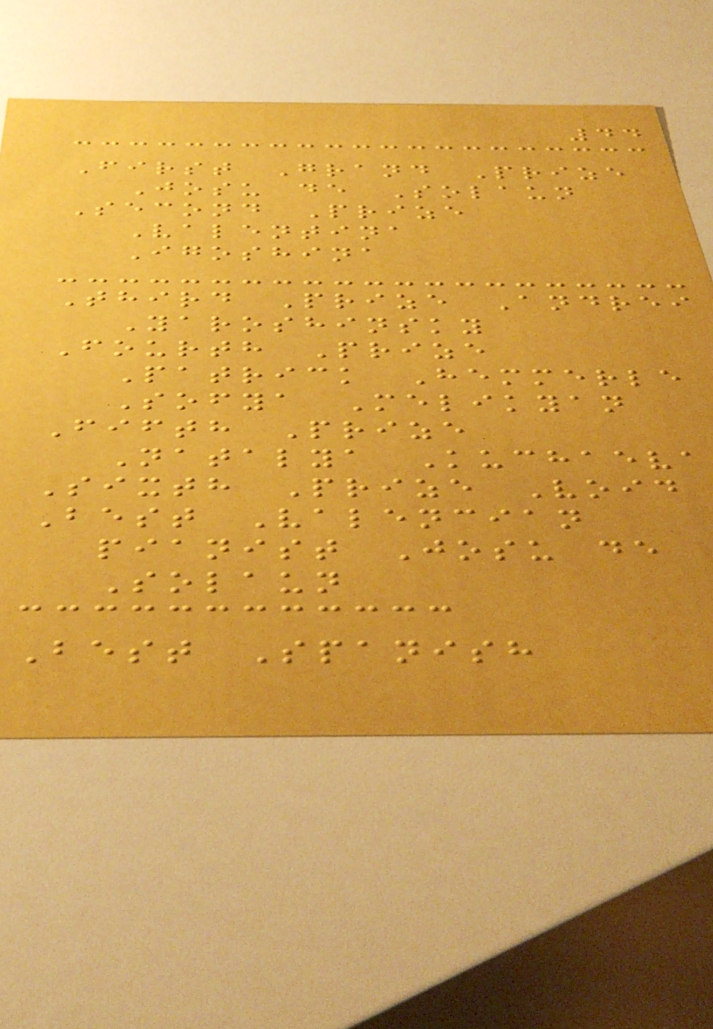44
First Grand Prize
Josu de Solaun
Second Prize
Valentina
Igoshina
Third Prize Andrei
Yaroshinsky
Fourth Prize
Patrick Hemmerle
Sofya Melikyan
Fifth Prize
Natalya Kuchaeva
Sixth Prize Void
Best Valencian
pianist Josu de
Solaun
Best Spanish
